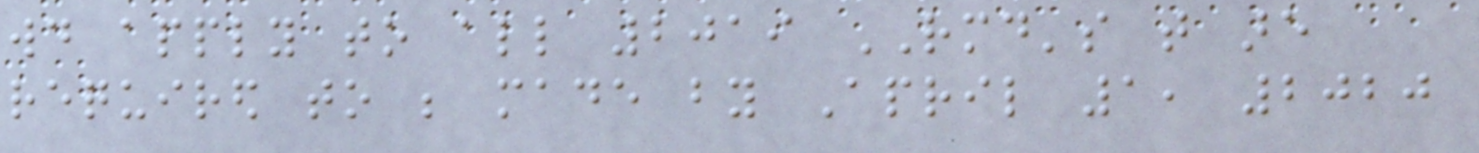would apply to all 2019 RMD's that are
required to be made by April 1, 2020
